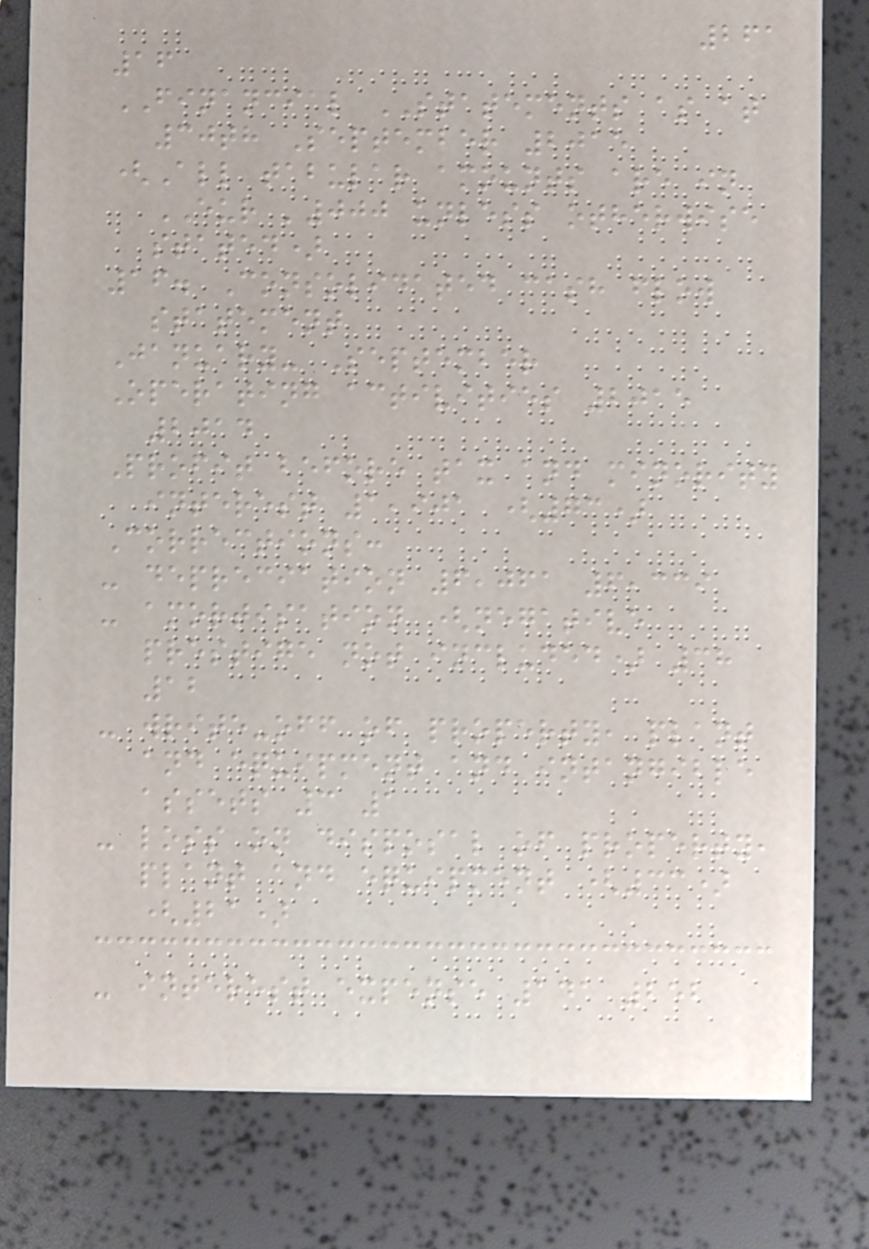261
16
FINANCIAL STATEMENTS as at
30th September 2015
(All tabular amounts are in
EUR '000 unless otherwise
stated)
16. Consolidated cash flow
statement
January- September
Operating activities 2015
2014
Profit before tax and minority
interest 1,901 (73)
Corrections:
- depreciation 6,061 6,339
- amortisation (negative
prestige not included) 38
12
- write-off of property, plant
and equipment and intangible
assets 3 1
- loss on disposal of property,
plant and equipment (33)
(21)
- interest expense 141 252
